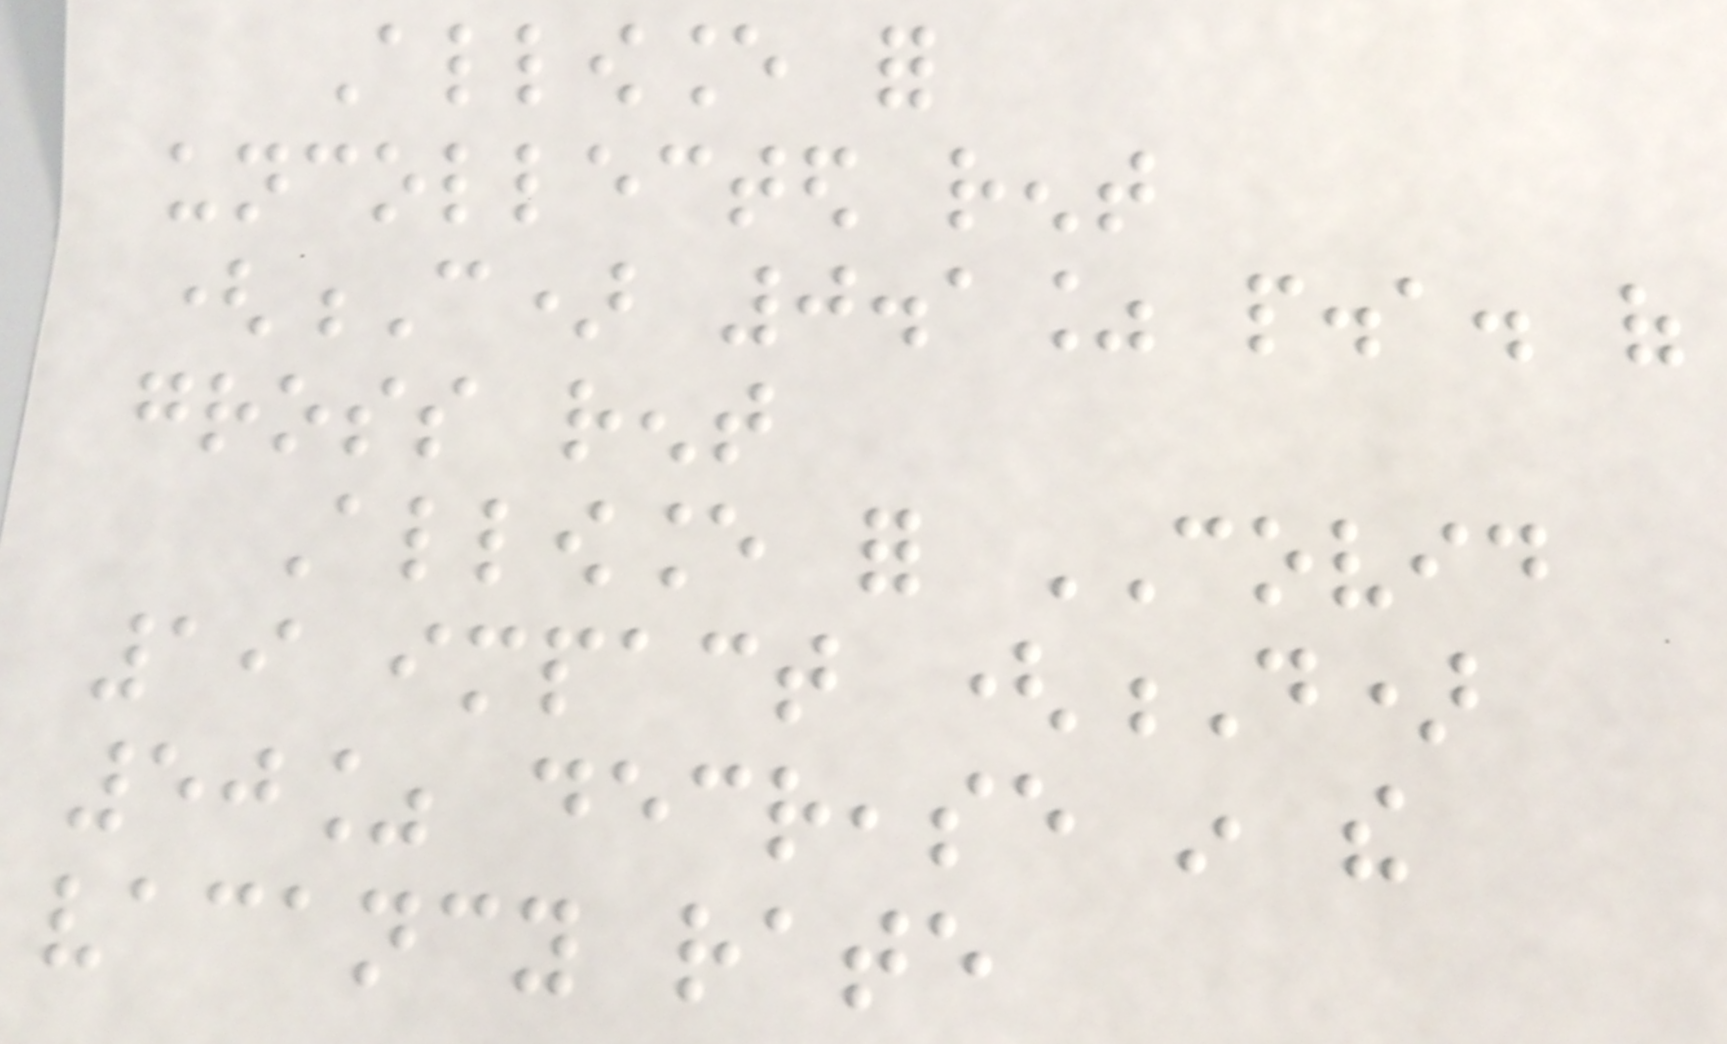Allowance for
uncollected rent
(C) 0.1% p.a. of
gross rent
Allowance for COVID
19 impact (D)
50% decrease in the
vacancy rate
